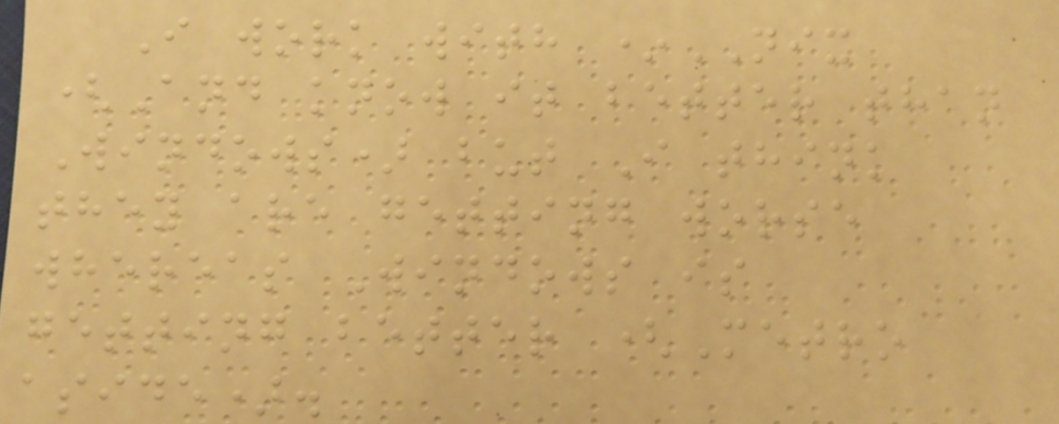I work with *NIX
(And know it better than
Windows) but I think
they are getting worse
whereas Windows is
getting better (Metro
aside).
